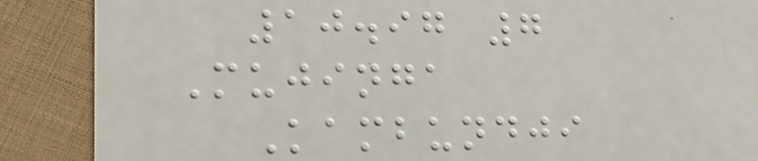10.97 7
Mujinga
Kambundji
